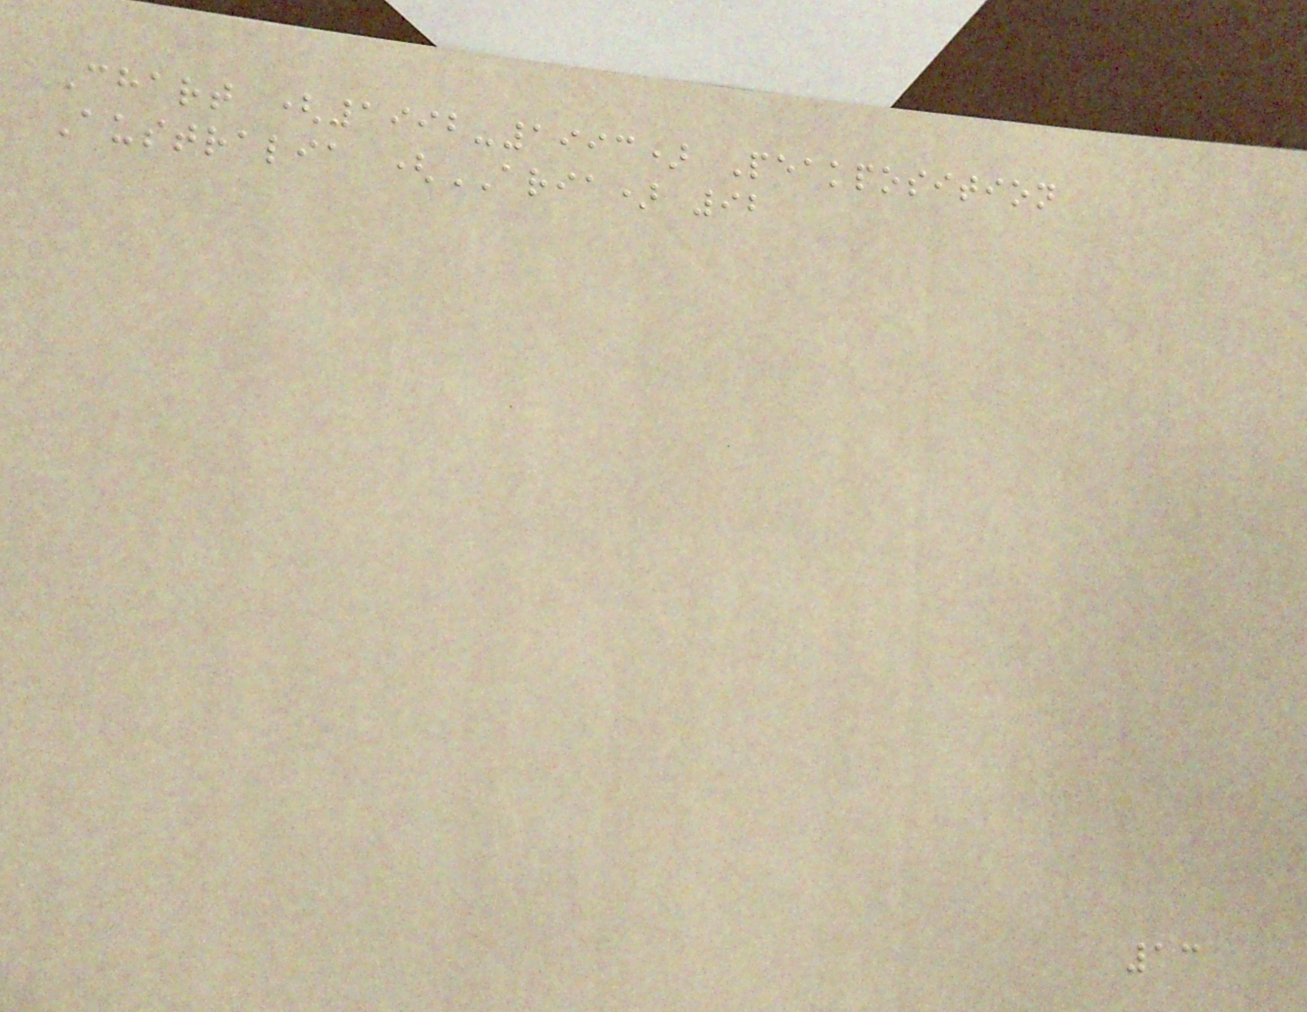Chart (1992-1993) Peakposition
Australia (ARIA) 92
13
